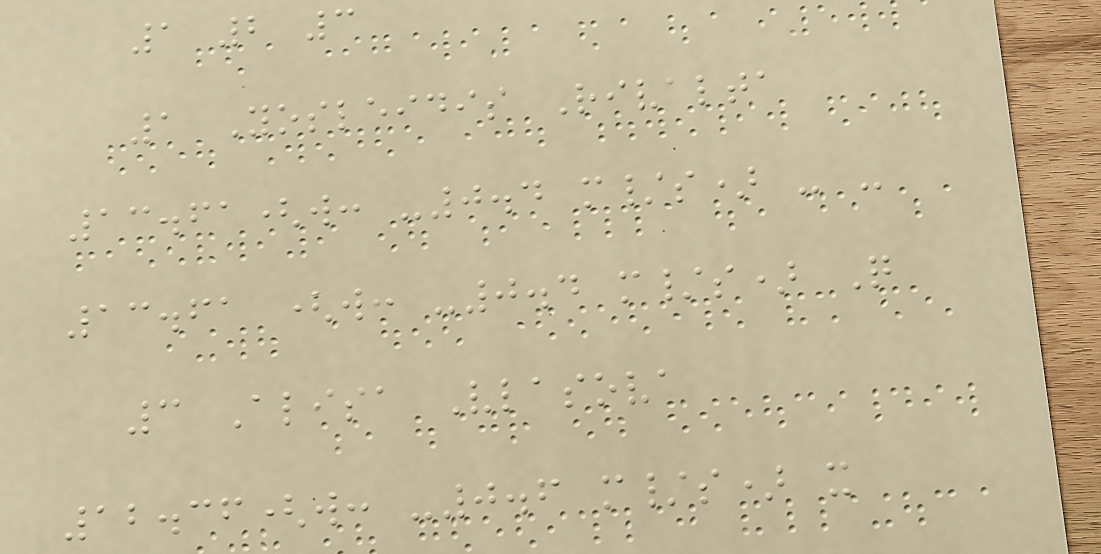1 2 3
1 Yosleidis Rivalta
13.61(w: -0.4 m/s) - -
13.61 (w: -0.4 m/s) Q
3 Alisa Vlasova
12.36(w: -0.6 m/s) x
